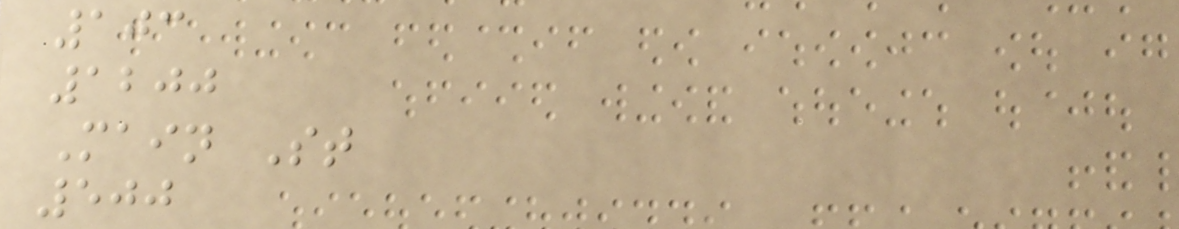103
1200
Main St
500
